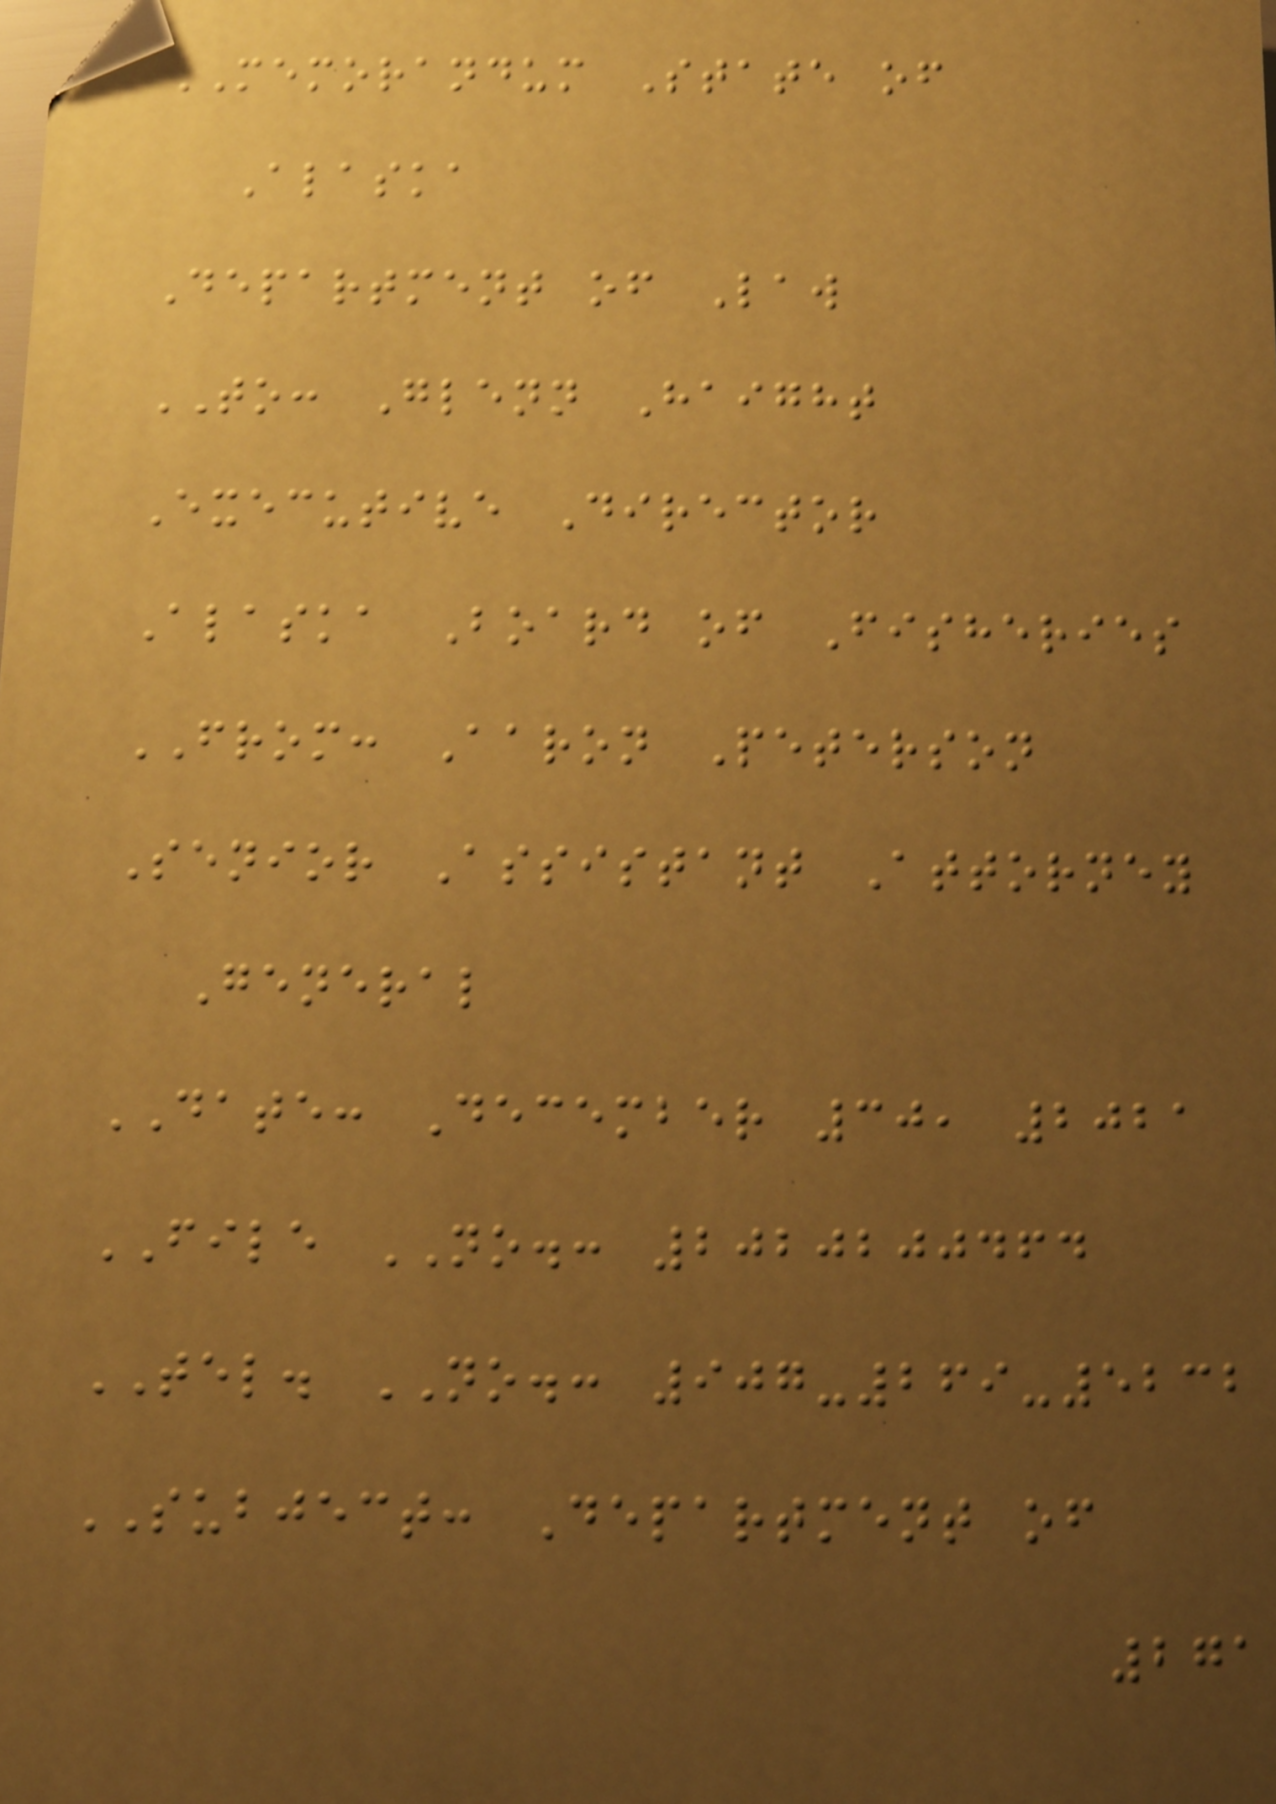MEMORANDUM State of
Alaska
Department of Law
TO: Glenn Haight
Executive Director
Alaska Board of Fisheries
FROM: Aaron Peterson
Senior Assistant Attorney
General
DATE: December 30, 2021
FILE NO.: 2020200464
TEL. NO.: 907-269-5232
SUBJECT: Department of
271
